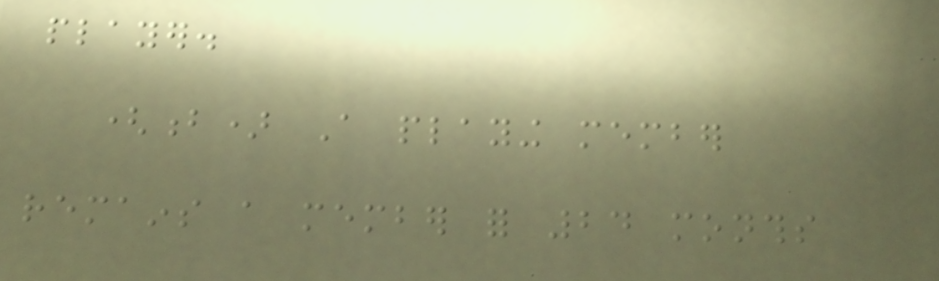player.
(b) A playing member
remains a member for 24 months
